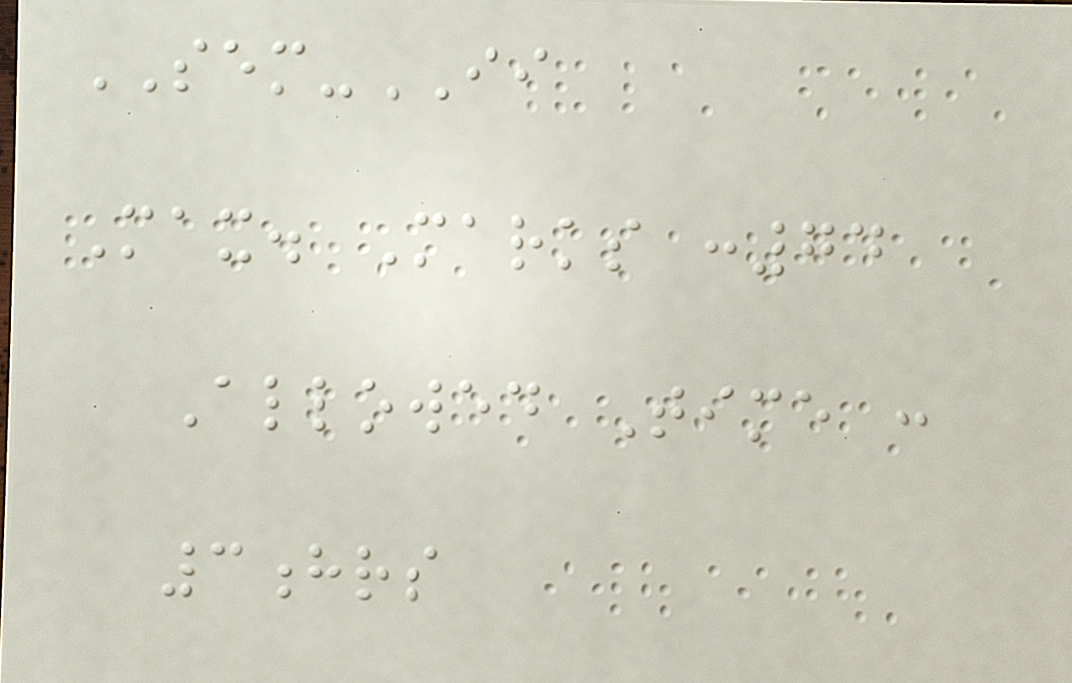SEM-II
Max. Marks :74
Allowed Time :
3hrs
